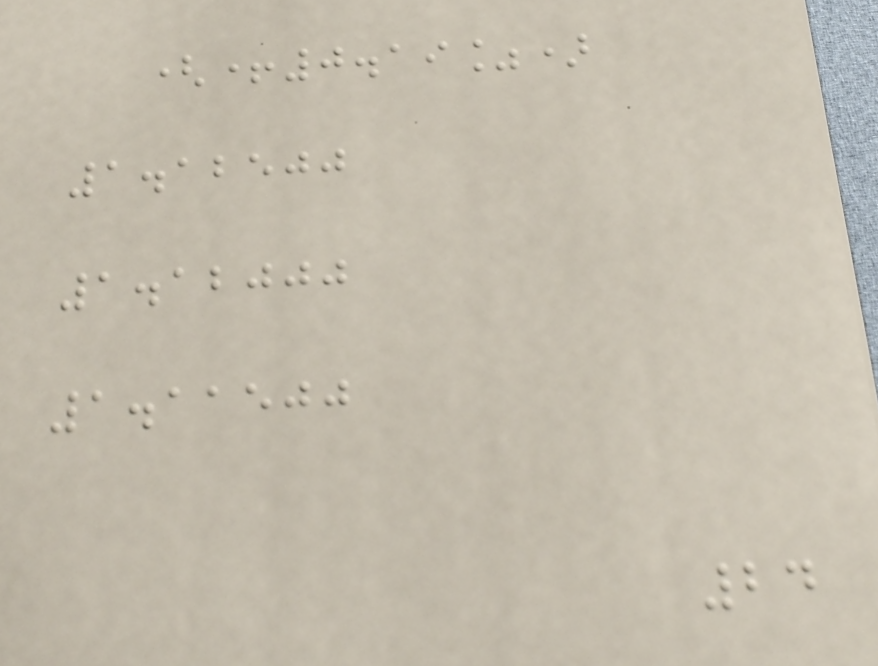(+0.19%)
1.12500
1.12000
1.11500
24
